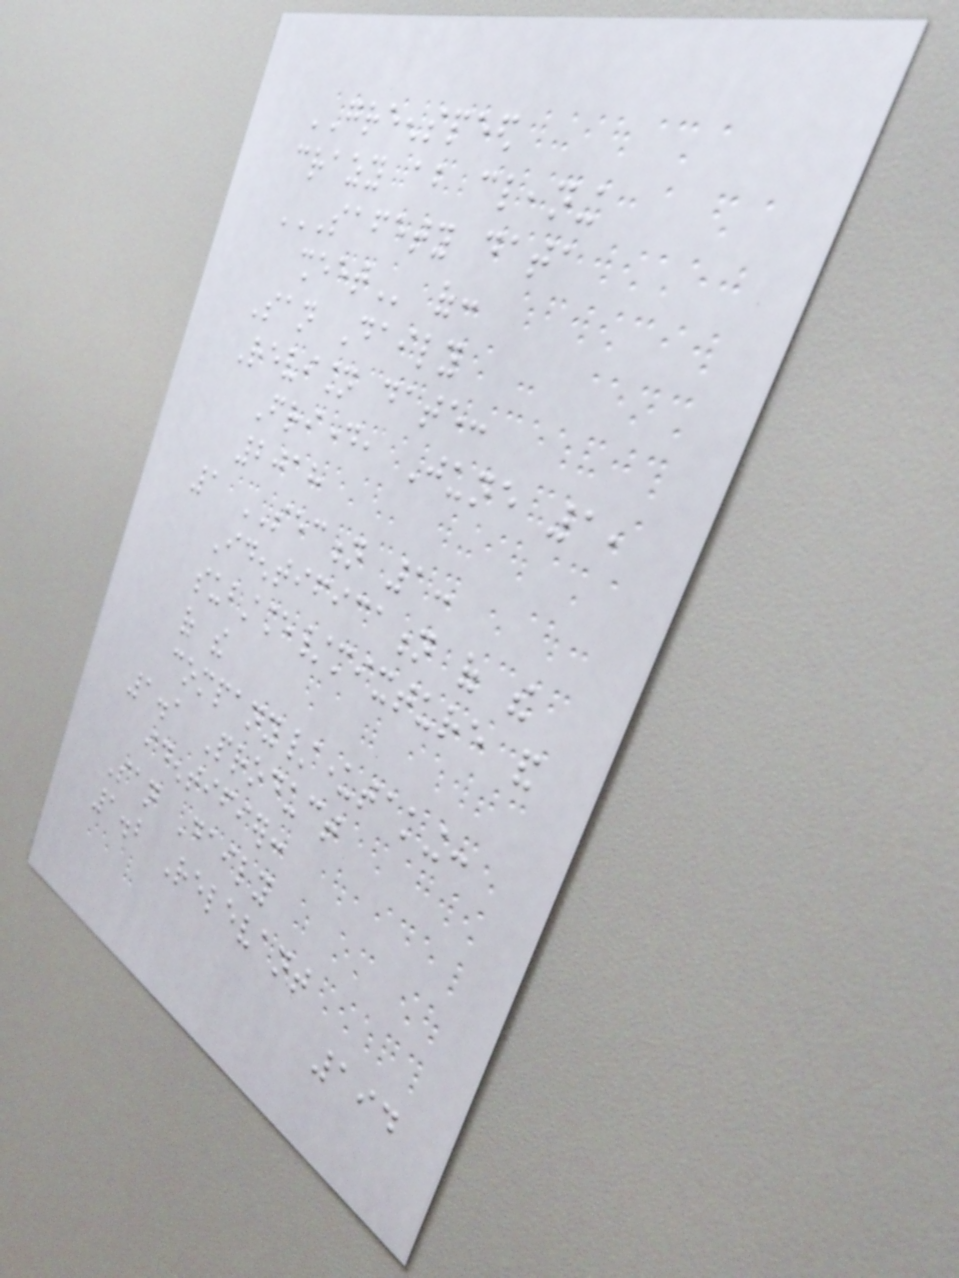GREENSPEED
crazy about cleaning
SAFETY DATA
SHEET of:
San Daily
Revision date:
Friday, June 1,
2018
1 SECTION 1:
Identification of the
substance/mixture and
of the
company/undertaking:
1.1 Product
identifier:
San Daily
1.2 Relevant
194
